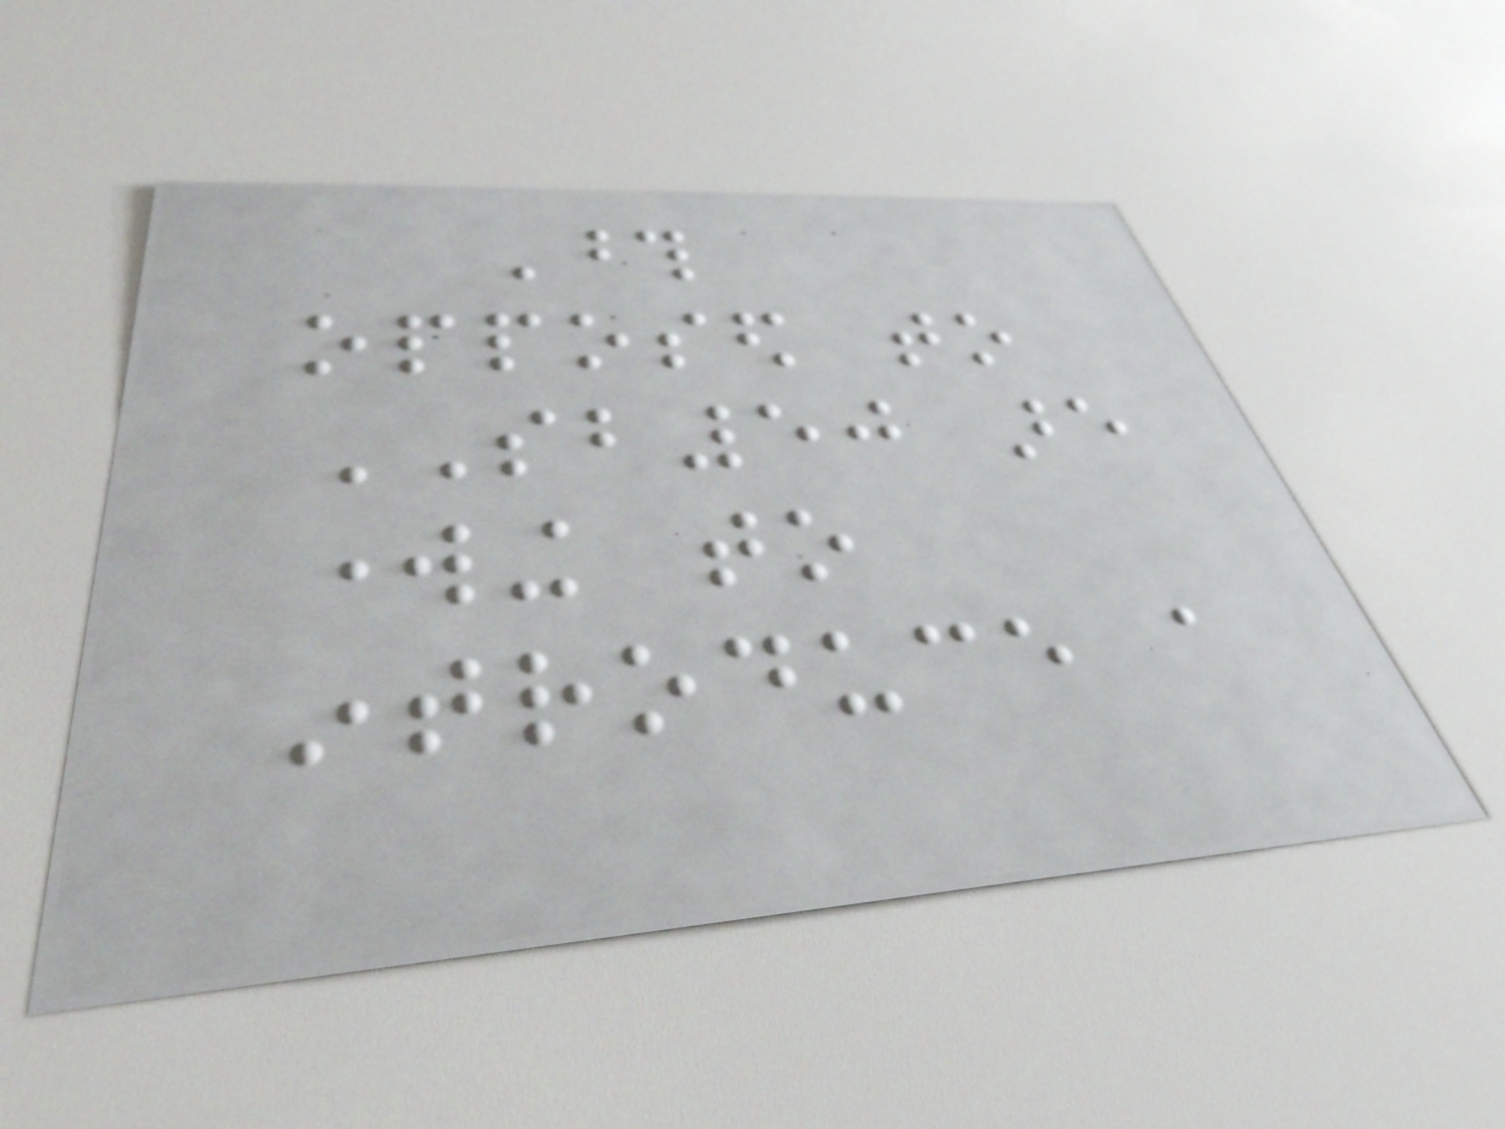Those
opposed to
SB50 are
working to
introduce a
